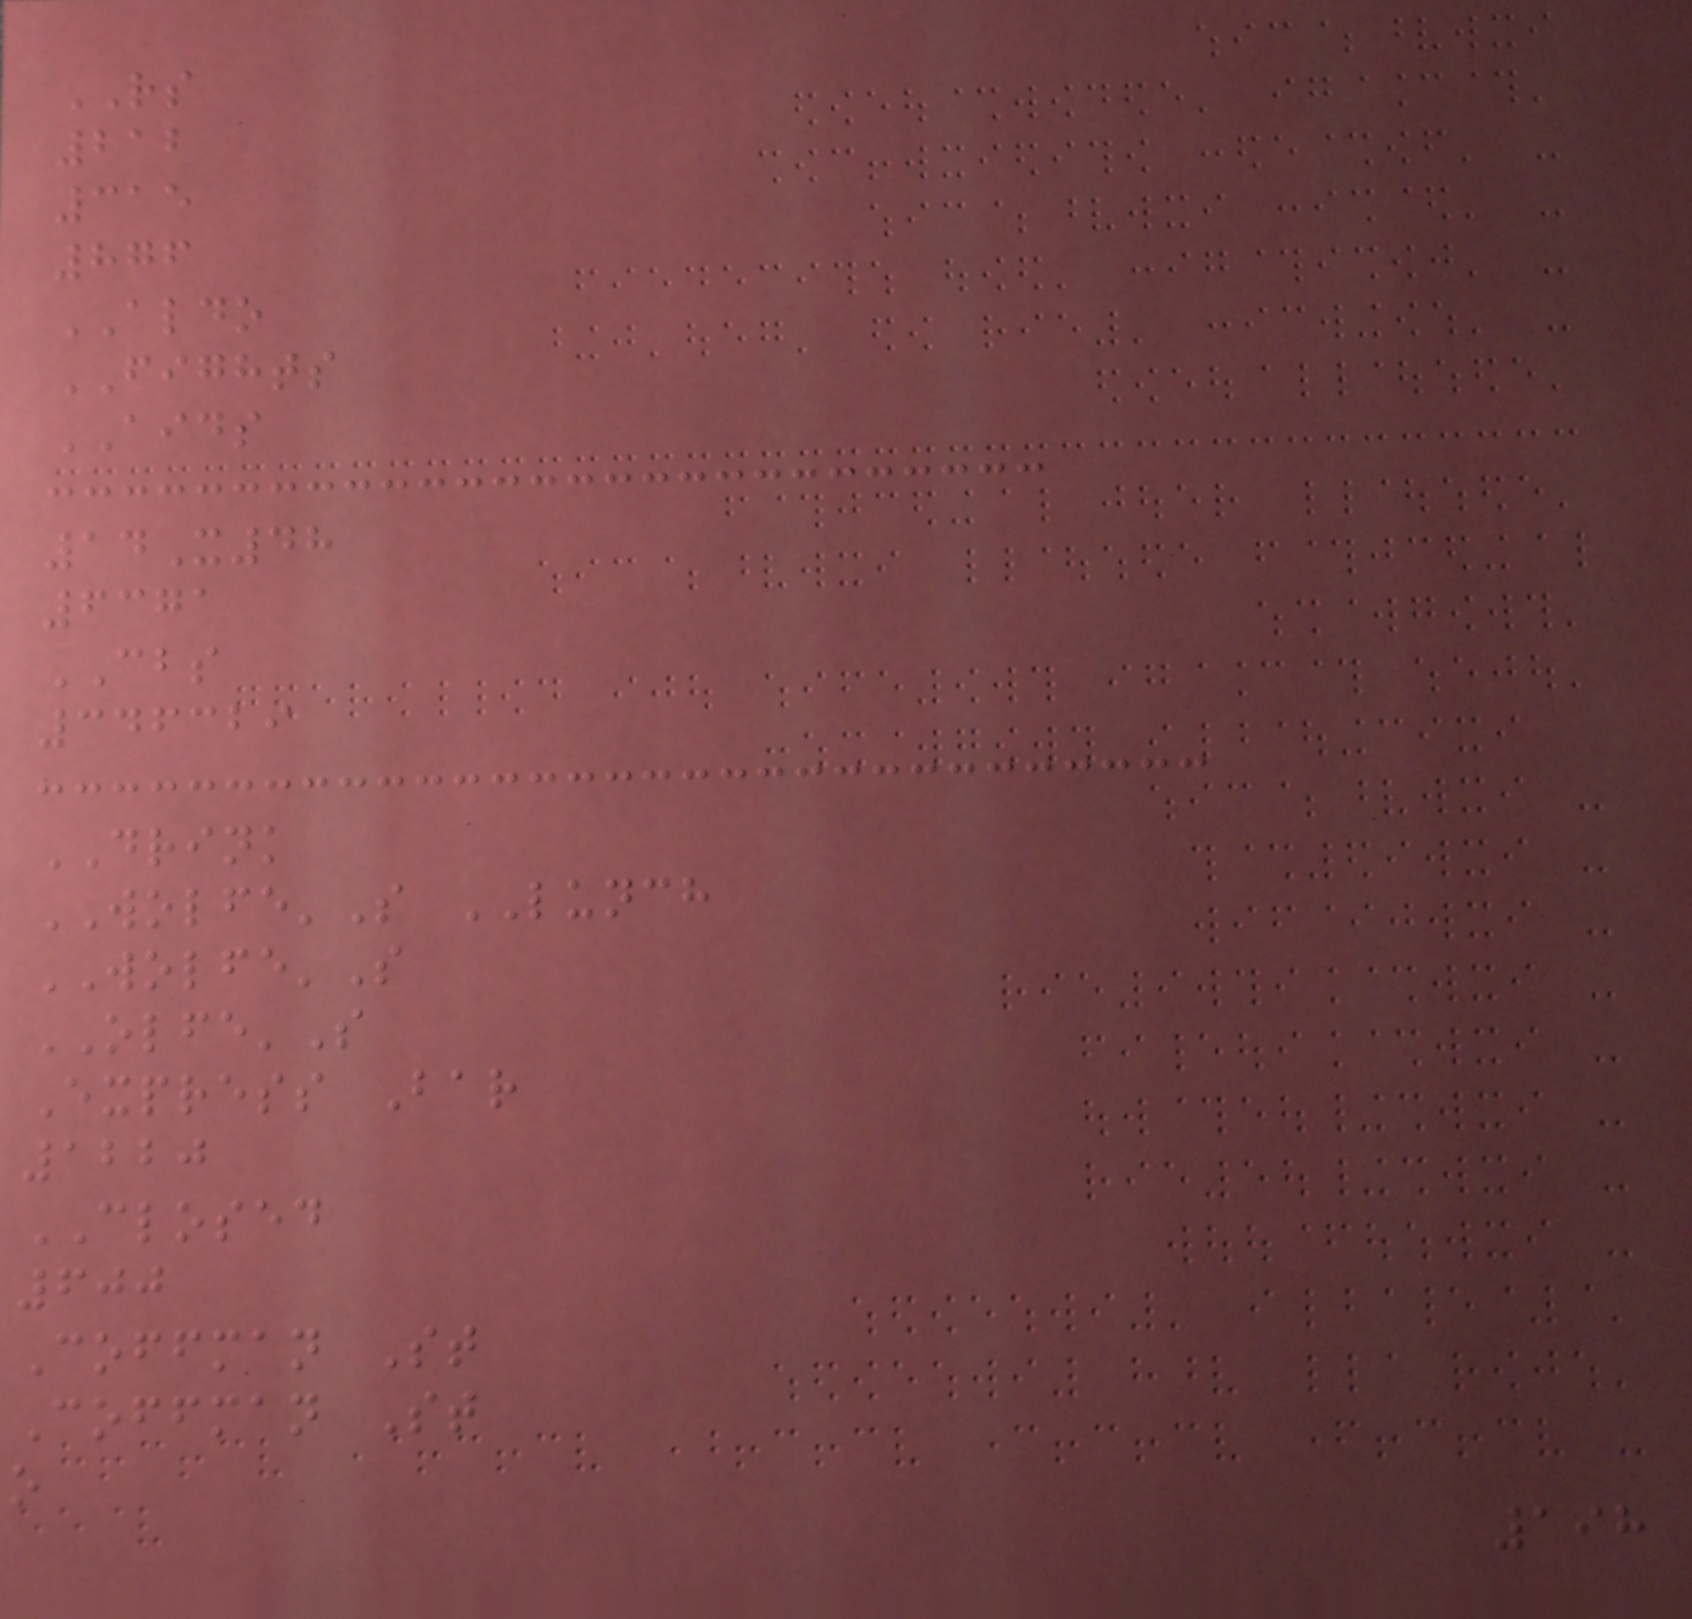RS
212
315
876
ALDO
FIGHTS
AIDS
14X48
6371
CBS
346329
DRINK
WOLFE'S LUNCH
WOLFE'S
OLFE'S
Express Bar
1220
CLOSED
600
Coffman St
Coffman St
o
198
